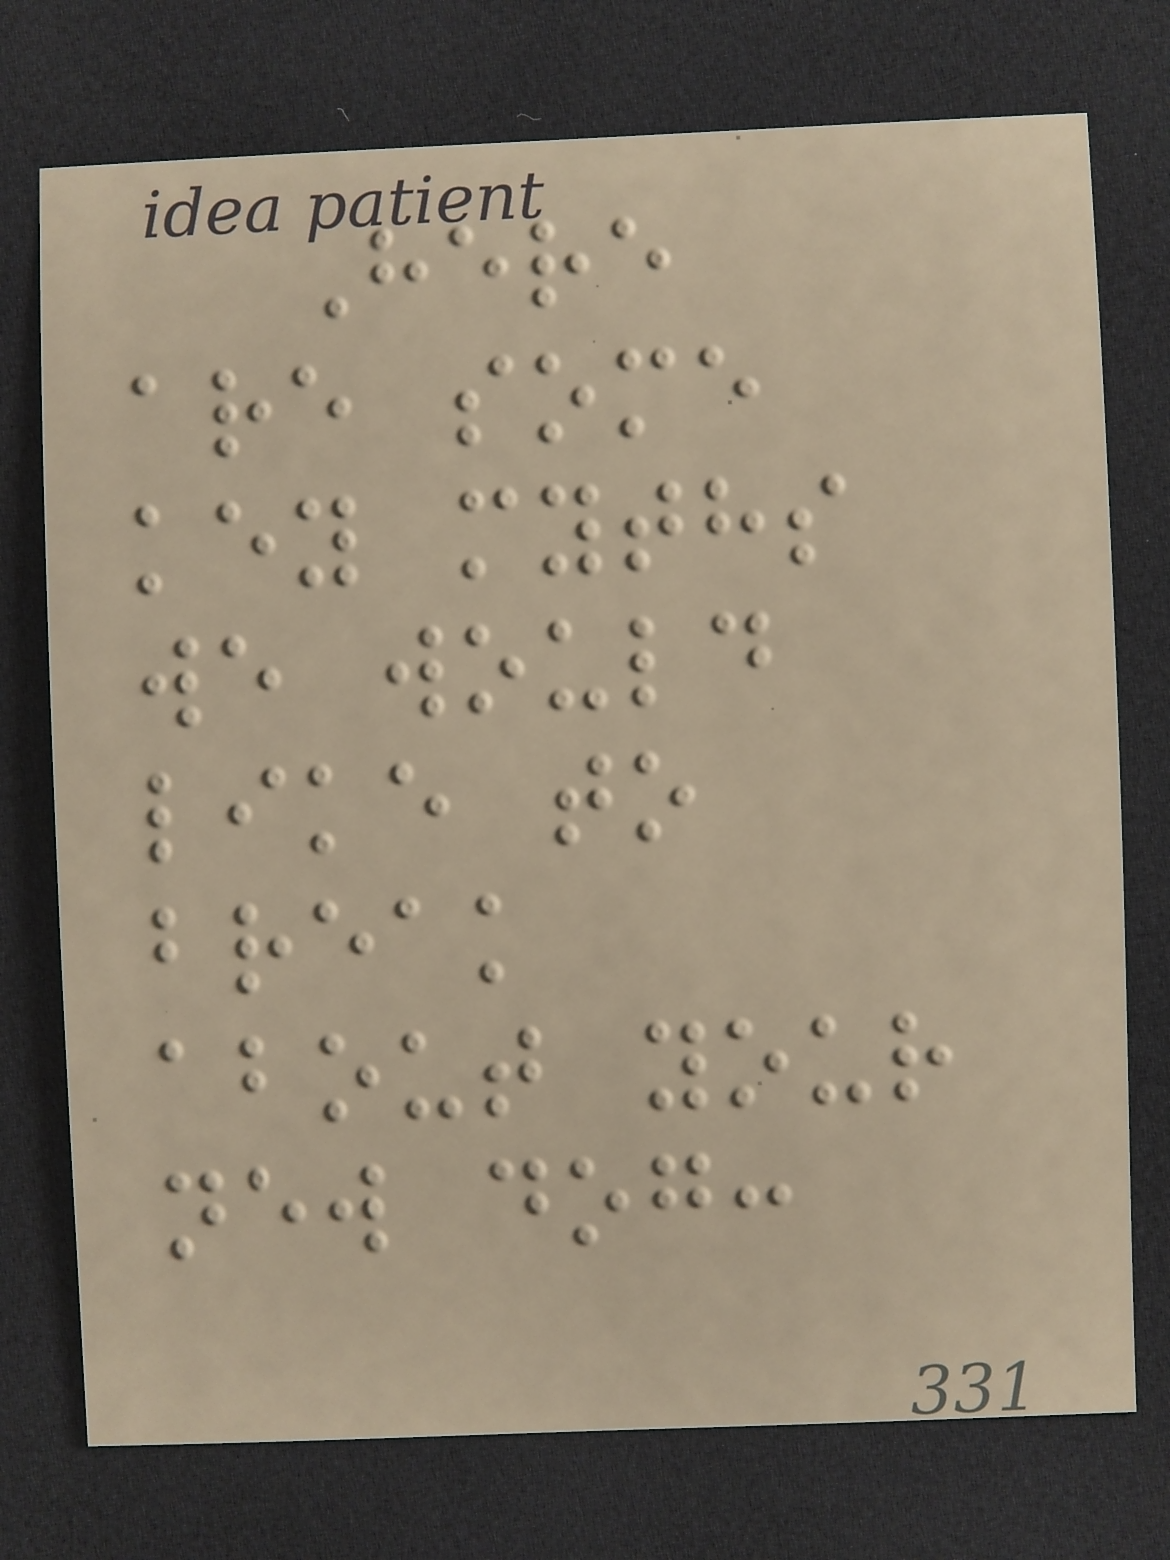Here
are some
key myths
we would
like to
break
about your
new dog:
